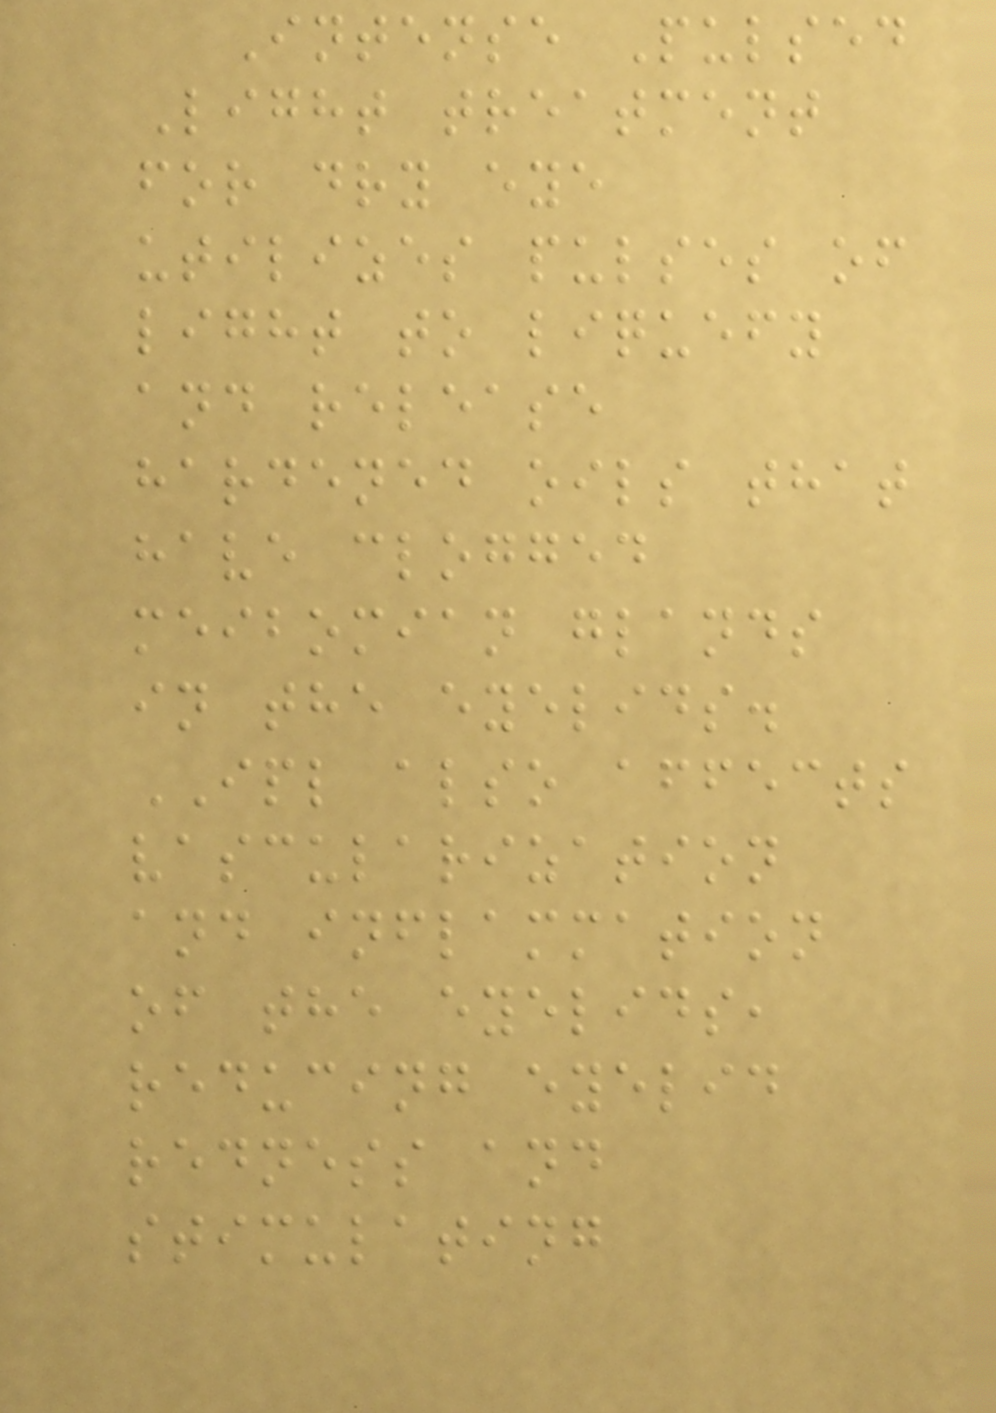Intense Pulsed
Light treatment
for dry eye
utilizes pulses of
light to liquefy
and release
hardened oils that
have clogged
meibomian glands
in the eyelids.
IPL also affects
vascularization
and inflammation
of the eyelids,
reducing eyelid
redness and
stimulating
